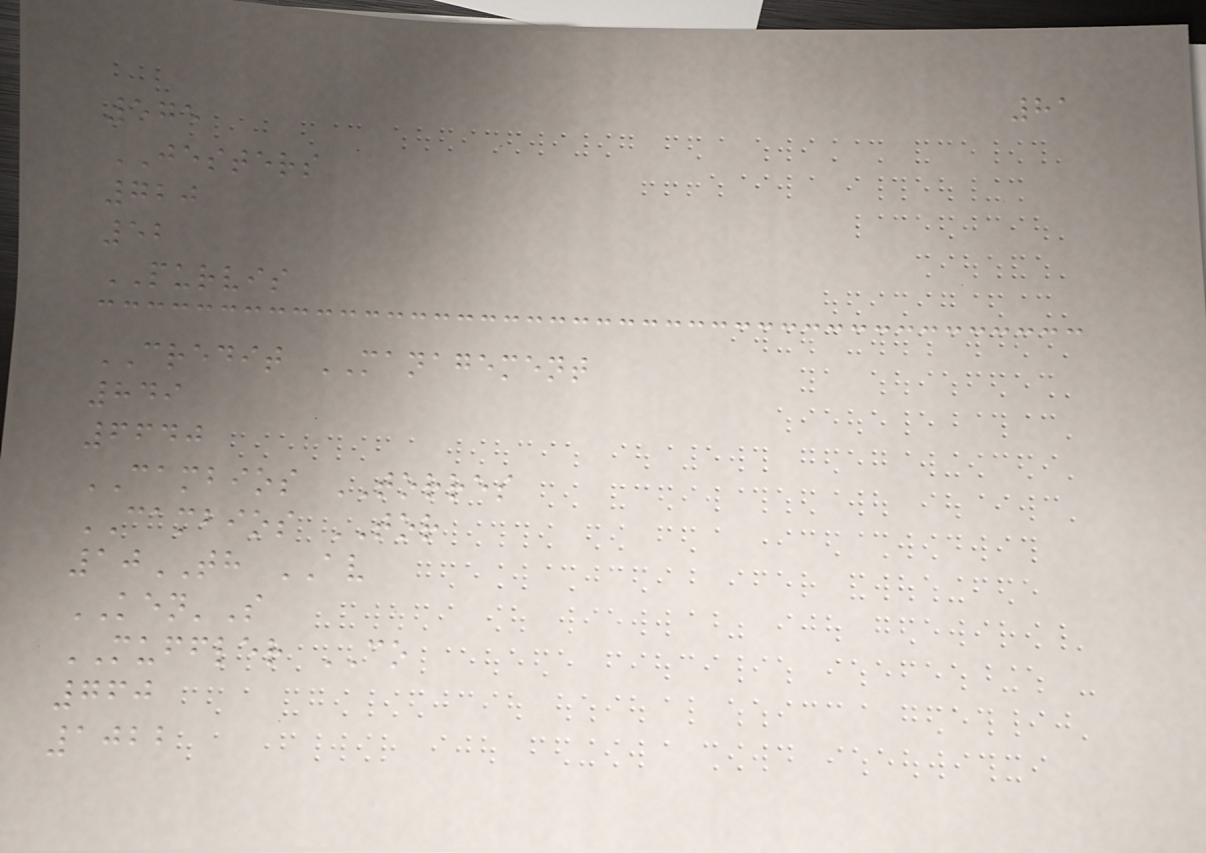81
575
JESTERS
720
52
PURVIS
CREDIT MANAGEMENT
849
6640
CAMBIOS TORRES
CAMBIOS TOR
10TH AV
KEN'S
MUFFLER CO
760
1022
